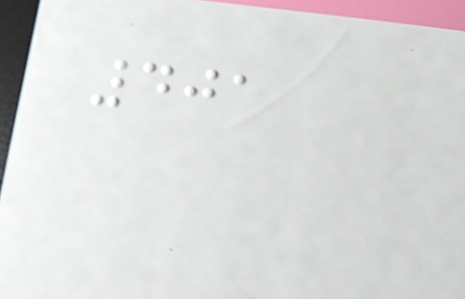401
